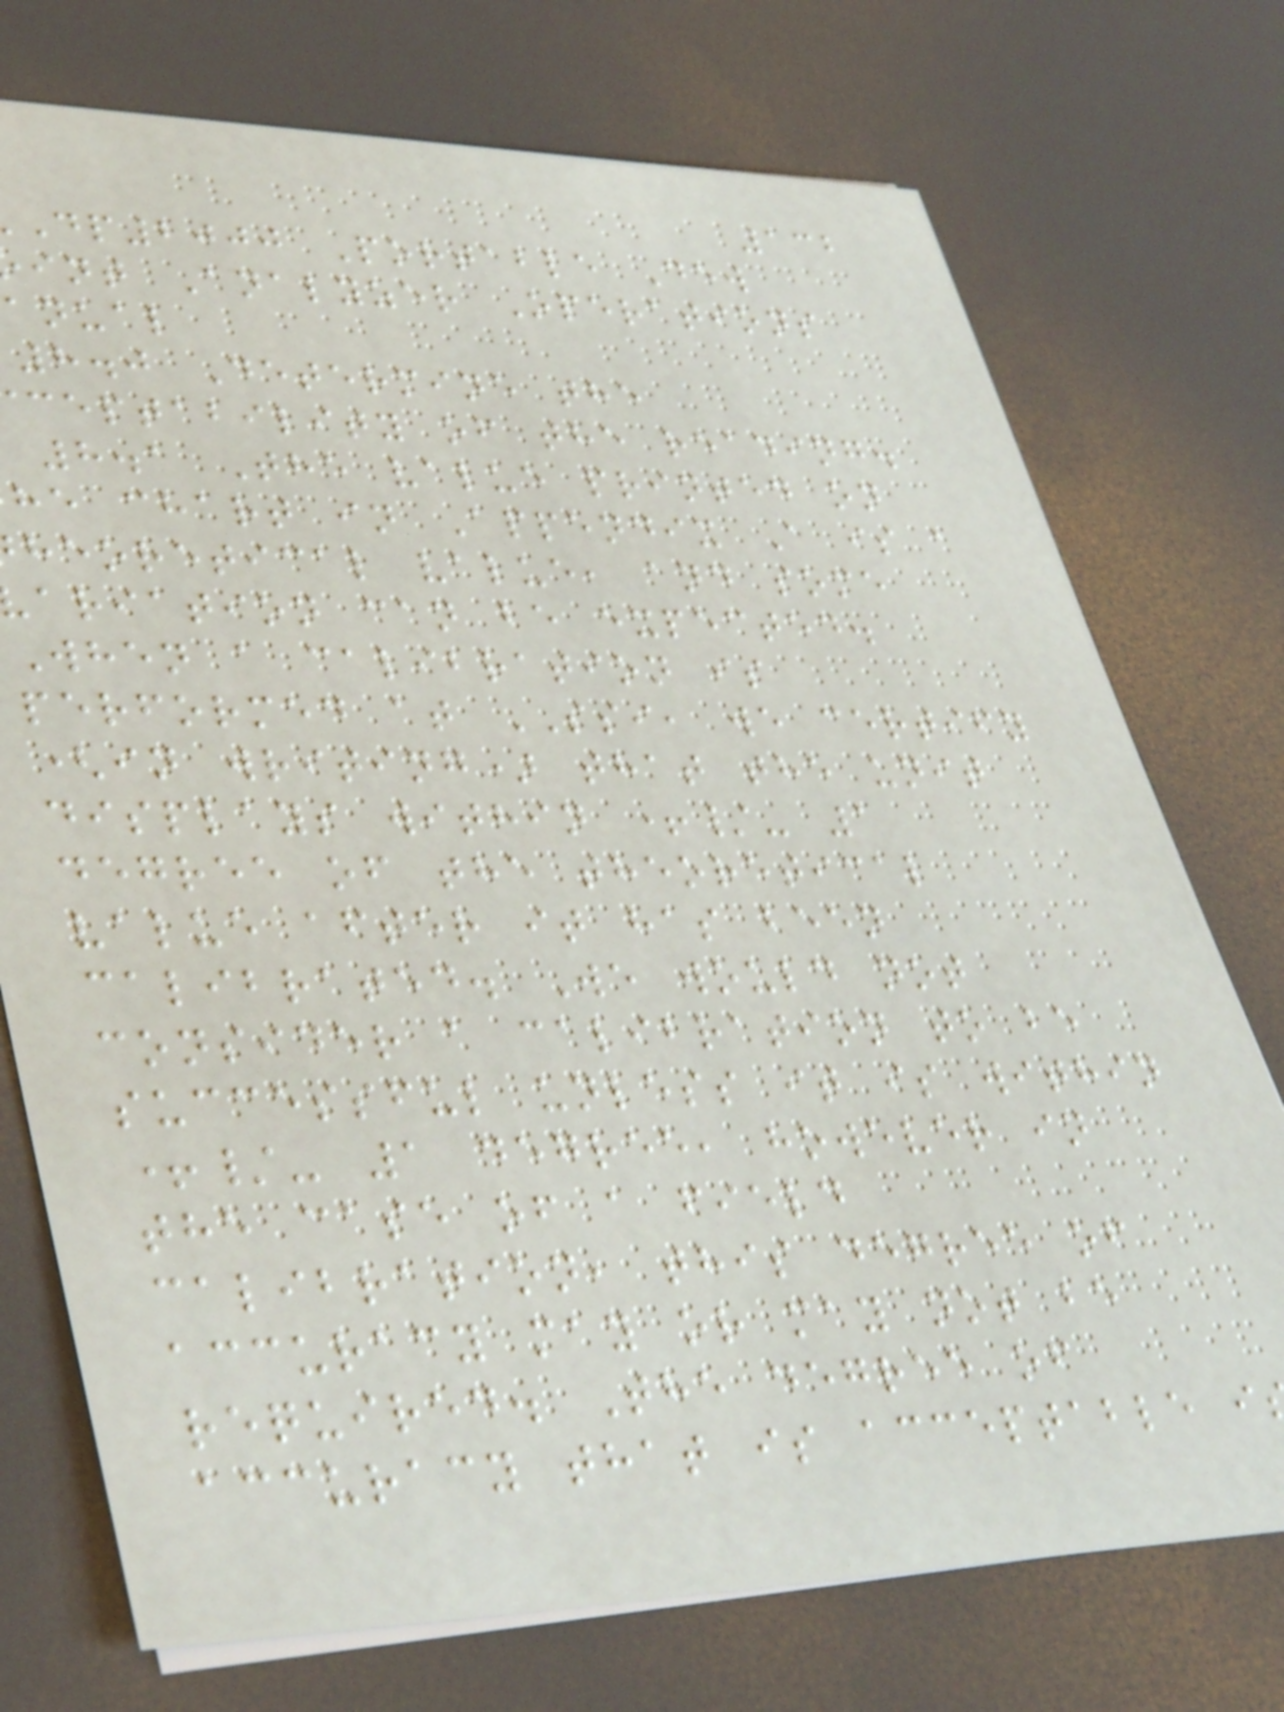132
dp2000 Portable Dew
int Analyzer Operations
anual
8.0 Determine the
ceptability of the reading.
8.1 The value printed on
he chart in Appendix A is a
heoretical value, and some
ariation can be expected.
When a calibration is
performed at SSI, we certify
(in writing) that the unit
displays within +/- 1
degree of the theoretical
value after it has been
calibrated. We would not
consider a calibration to be
successful unless it is within
+/- 1 degree, however in
the case of a field
calibration, this degree of
accuracy may or may not be
required. The degree of
accuracy that is acceptable i
